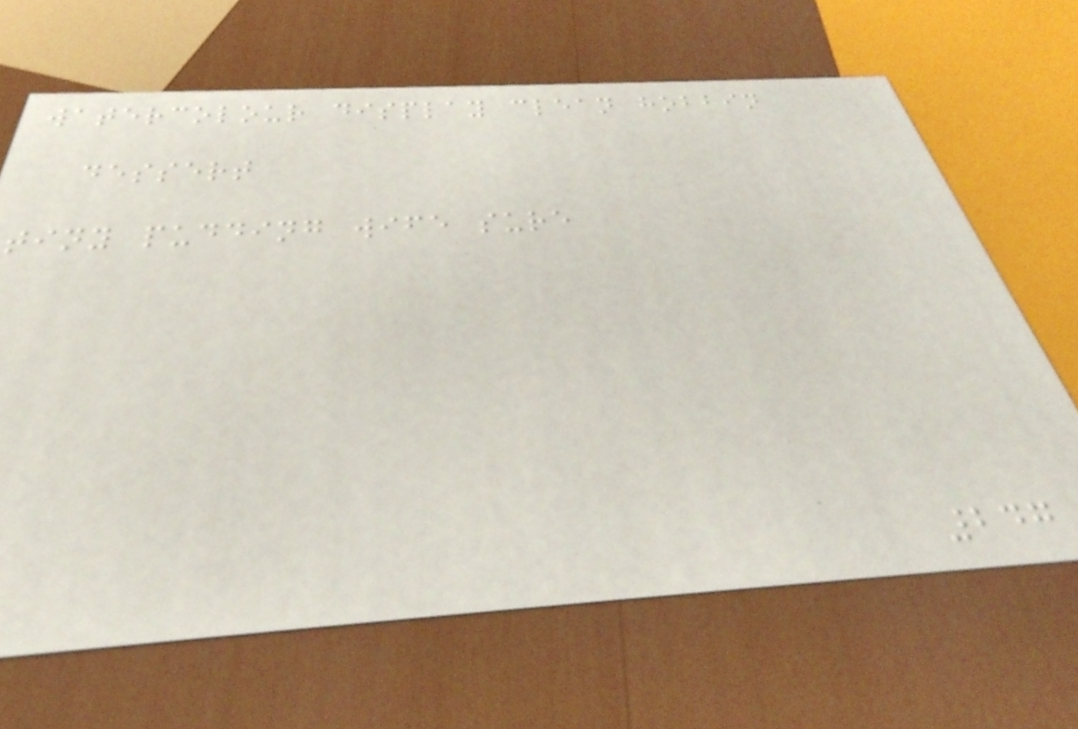watercolour display clean hobbin
dessert
tiny pudding wife sure
247
